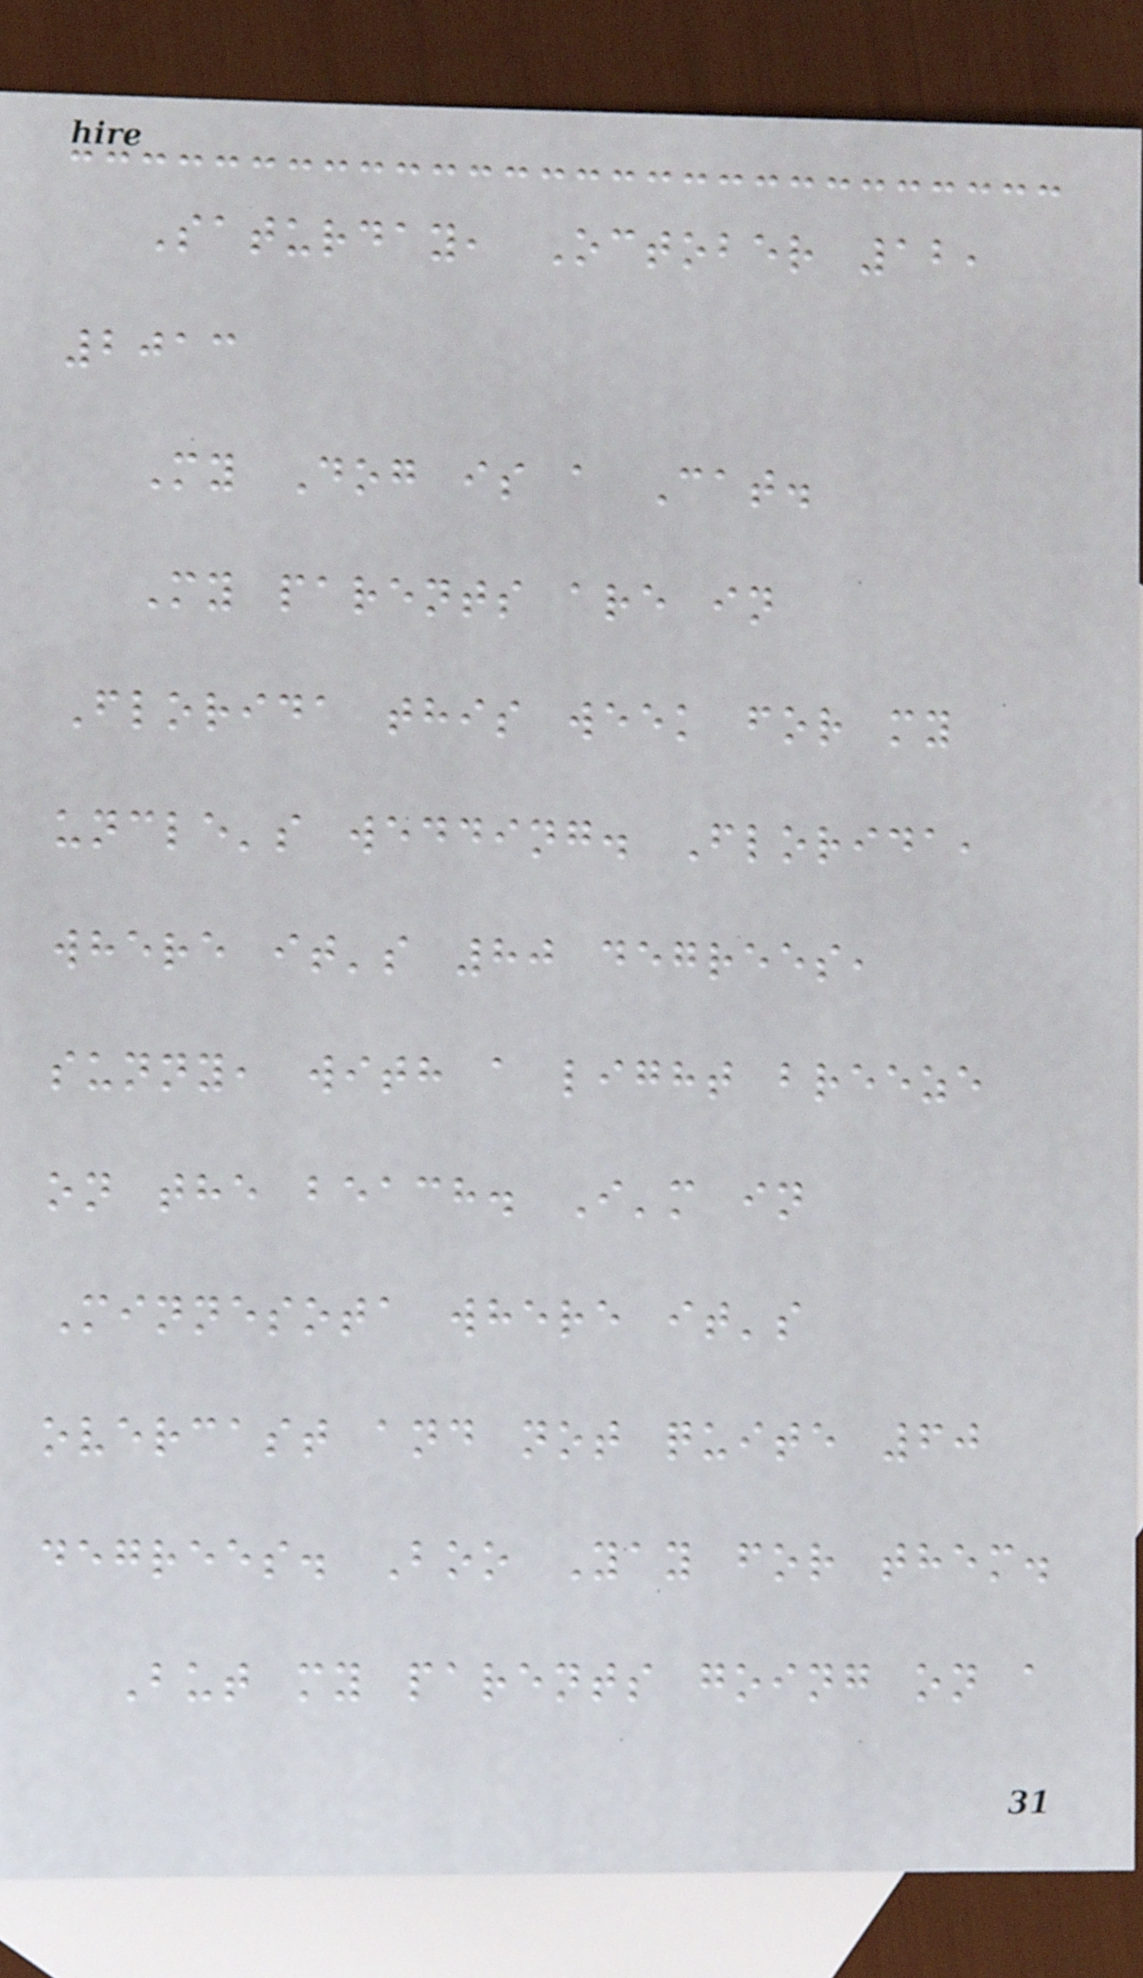Saturday, October 12,
2013
My Dog is a Cat.
My parents are in
Florida this week for my
uncle's wedding. Florida,
where it's 80 degrees,
sunny, with a light breeze
on the beach. I'm in
Minnesota where it's
overcast and not quite 60
degrees. Boo Yay for them.
But my parents going on a
